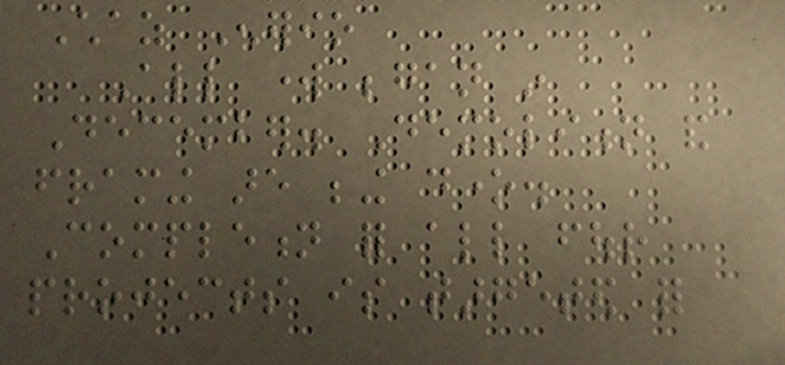Chaz Enerio
All work began in
December. Demolition and
framing are being done.
Completion for all four
projects is targeted for
